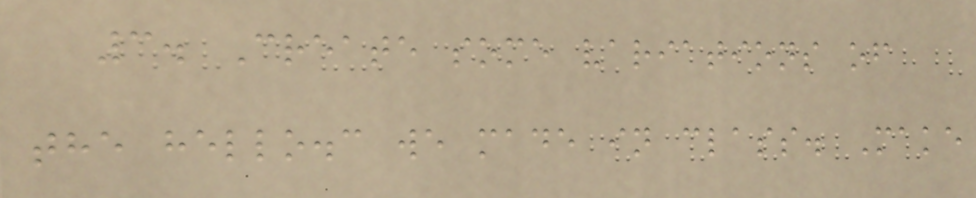3. Create some variations of
the hello.c we made in class. Make
